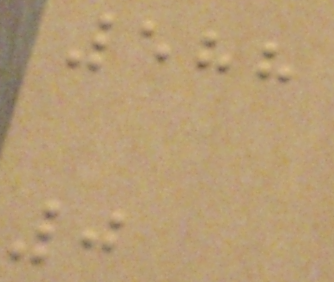588
0
